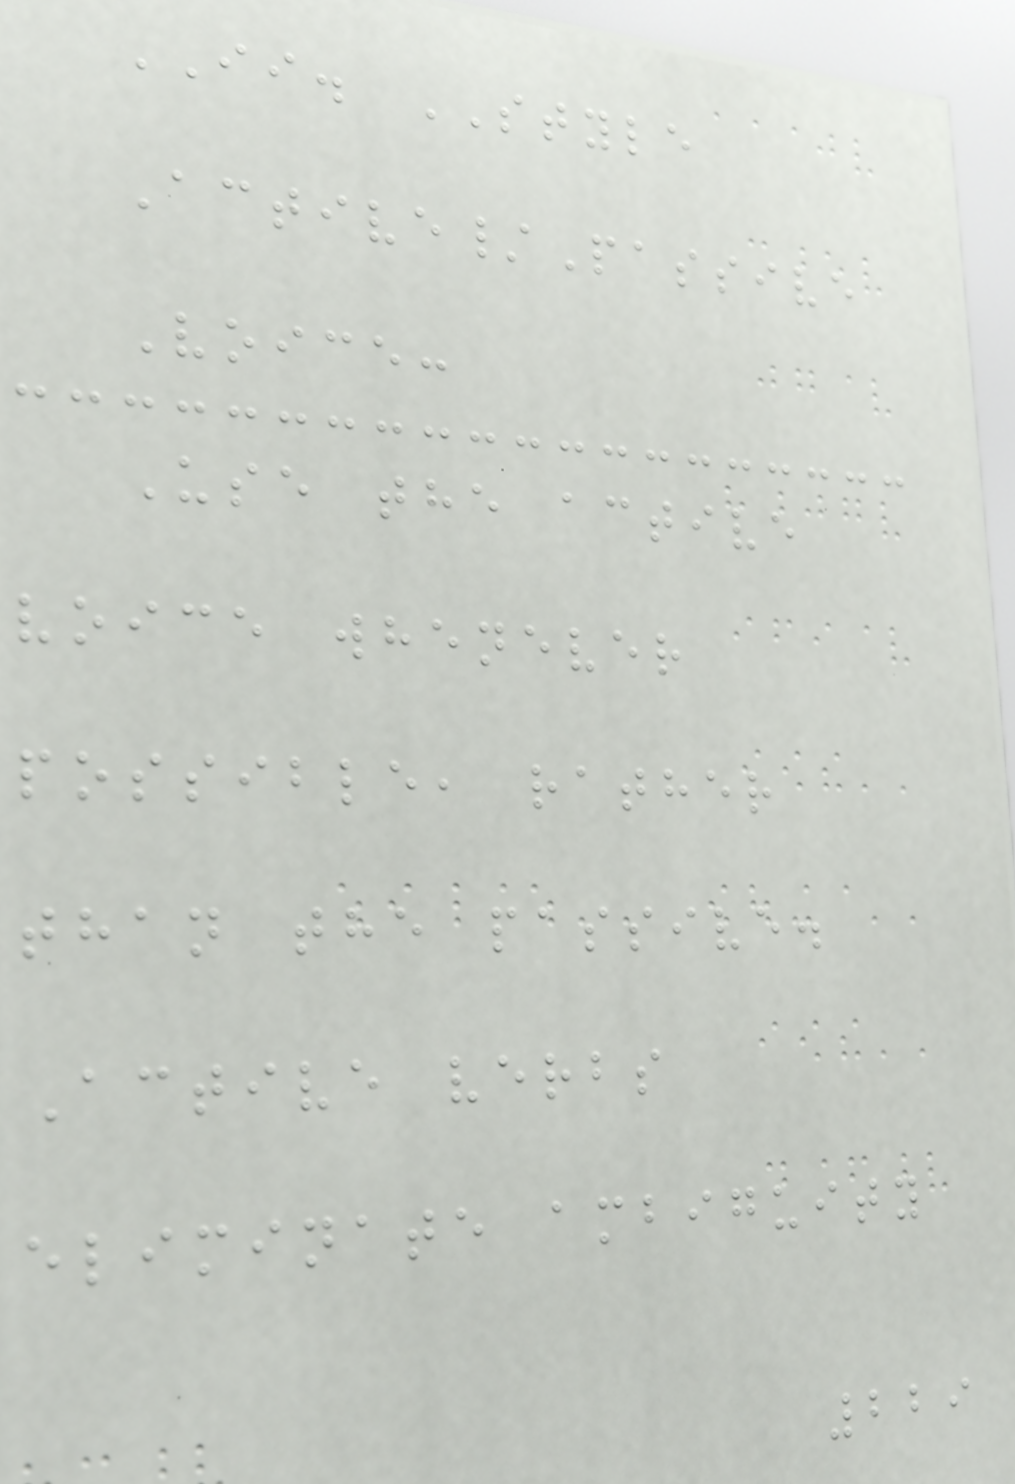II. STYLE
Active/Passive
Voice:
Use the active
voice whenever
possible, rather
than the passive.
Active verbs
eliminate ambiguity
229
